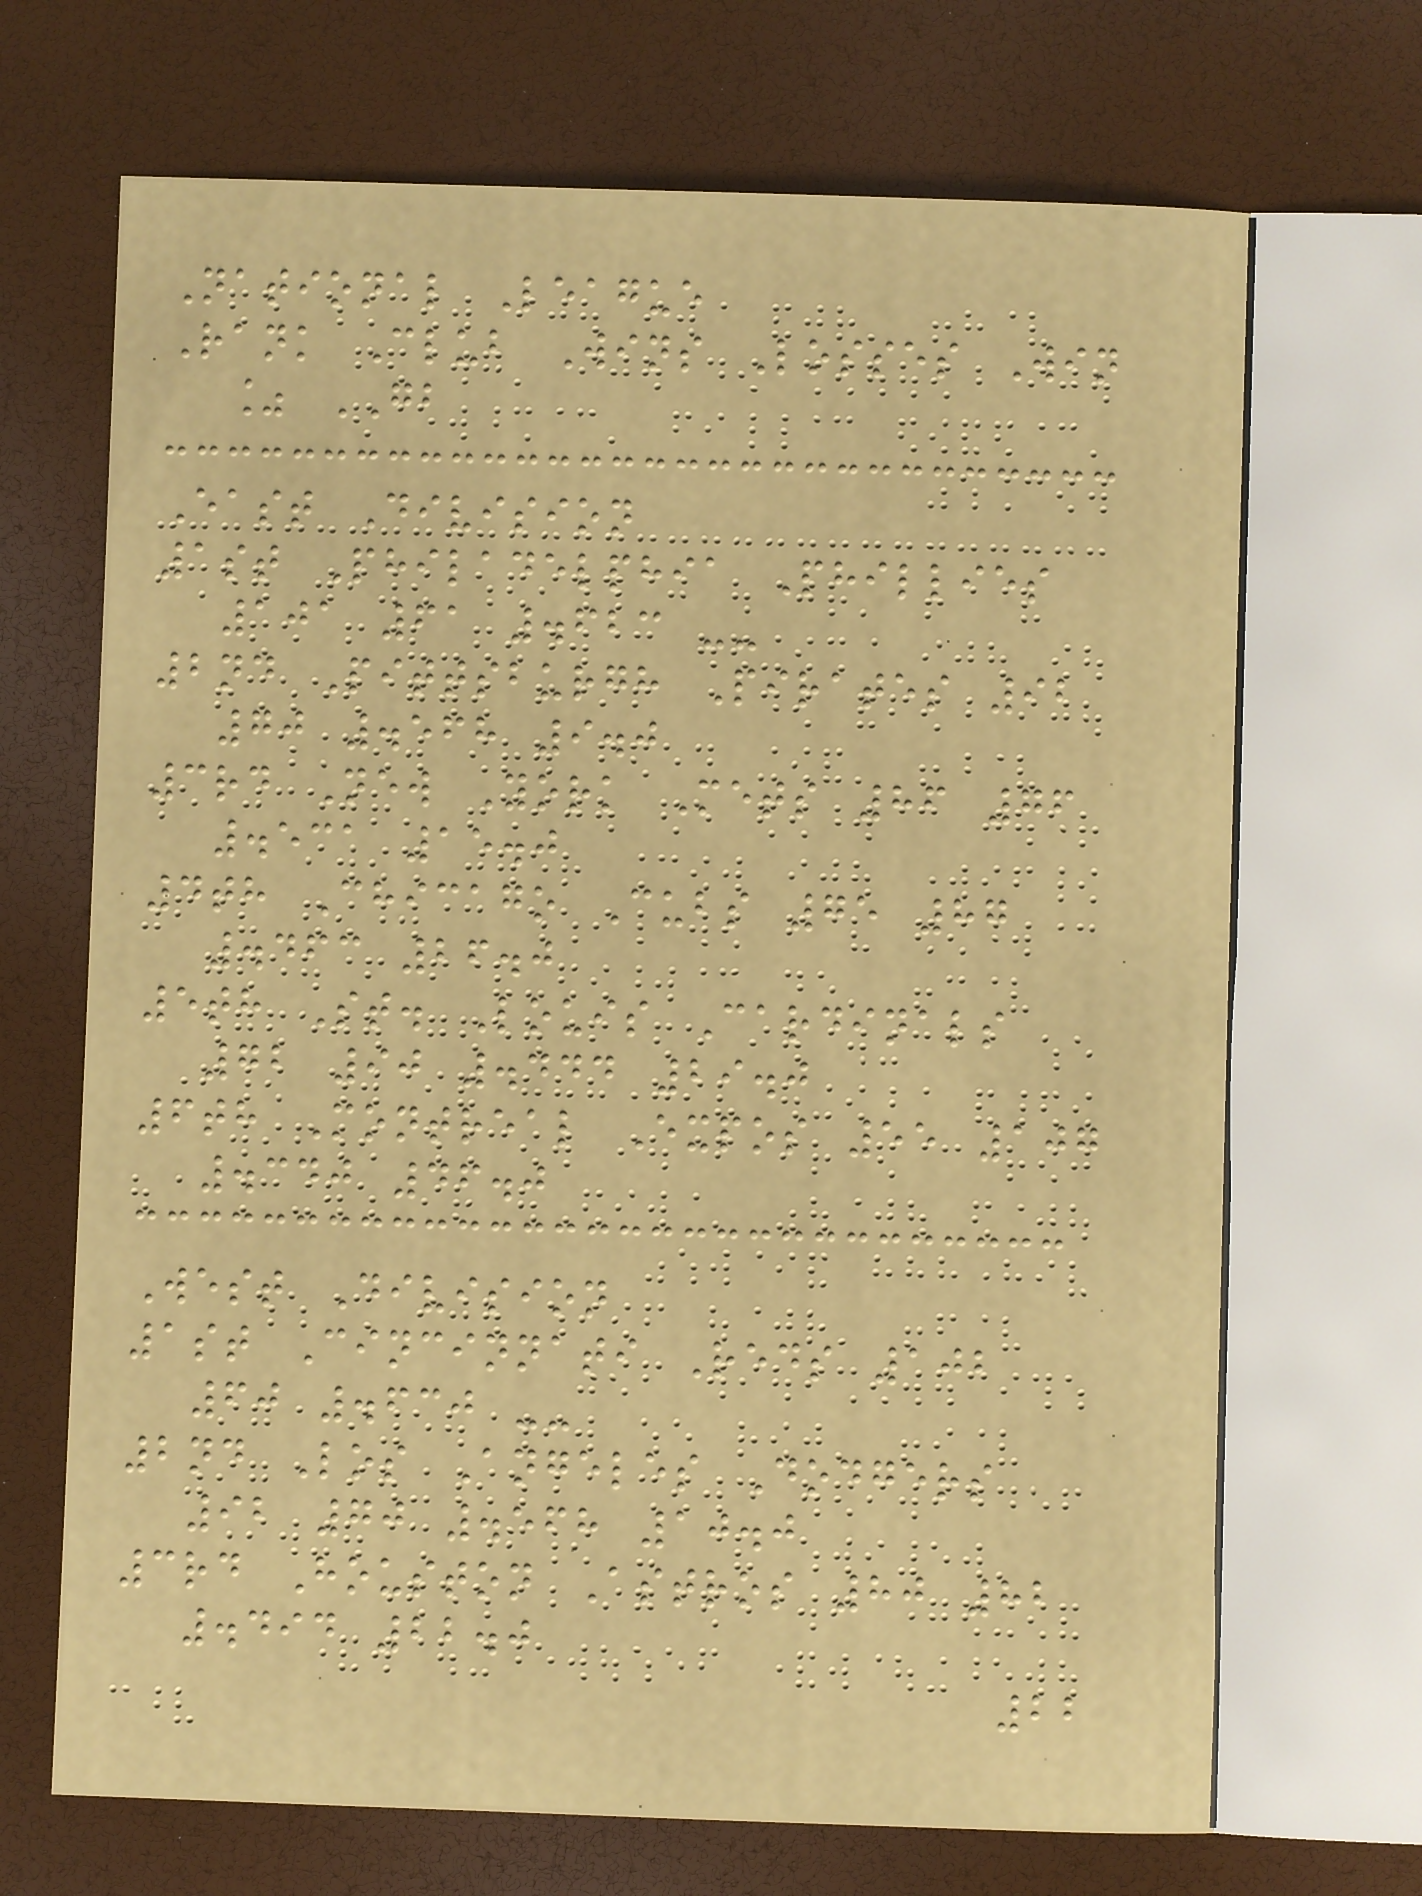National League
Rank Club Wins Losses Win
% GB
East Division
1st Philadelphia Phillies
101 61 .623 --
2nd Pittsburgh Pirates 92
70 .568 9.0
3rd New York Mets 86 76
.531 15.0
4th Chicago Cubs 75 87
.463 26.0
5th St. Louis Cardinals
72 90 .444 29.0
6th Montreal Expos 55 107
.340 46.0
West Division
1st Cincinnati Reds 102
60 .630 --
2nd Los Angeles Dodgers
92 70 .568 10.0
3rd Houston Astros 80 82
.494 22.0
22
